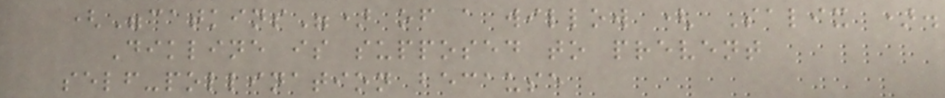("catkins") of a willow ( Salix ).
Dikline is supposed to prevent
self-pollination because
